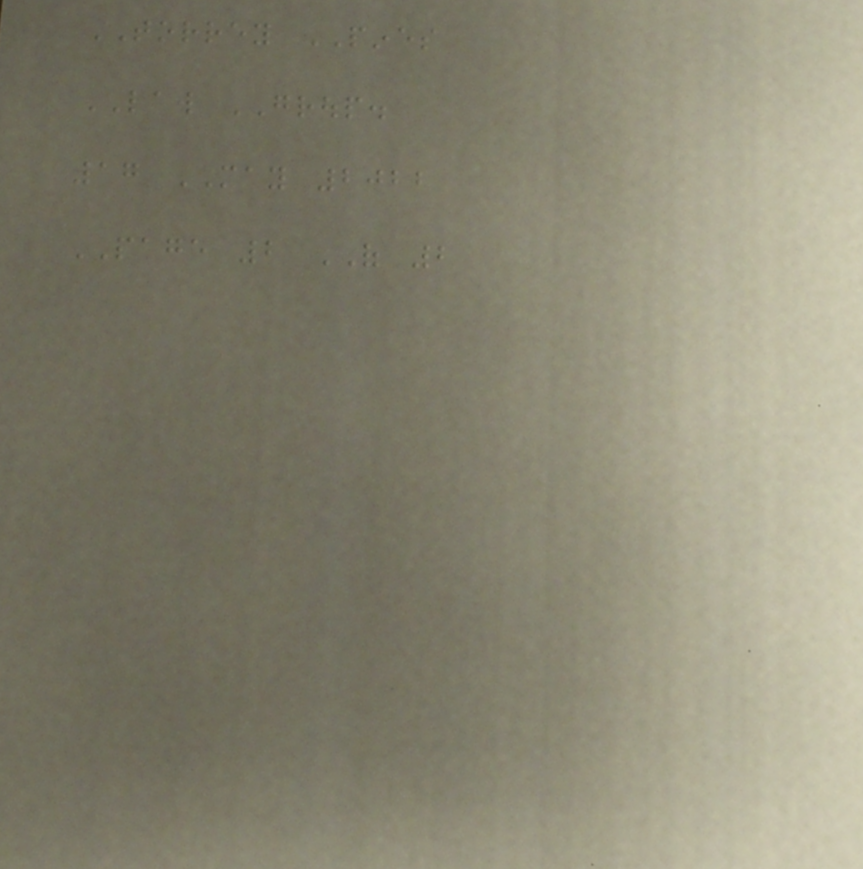TORREY PINES
LAW GROUP.
17 MAY 2022
PAGE 2 OF 2
